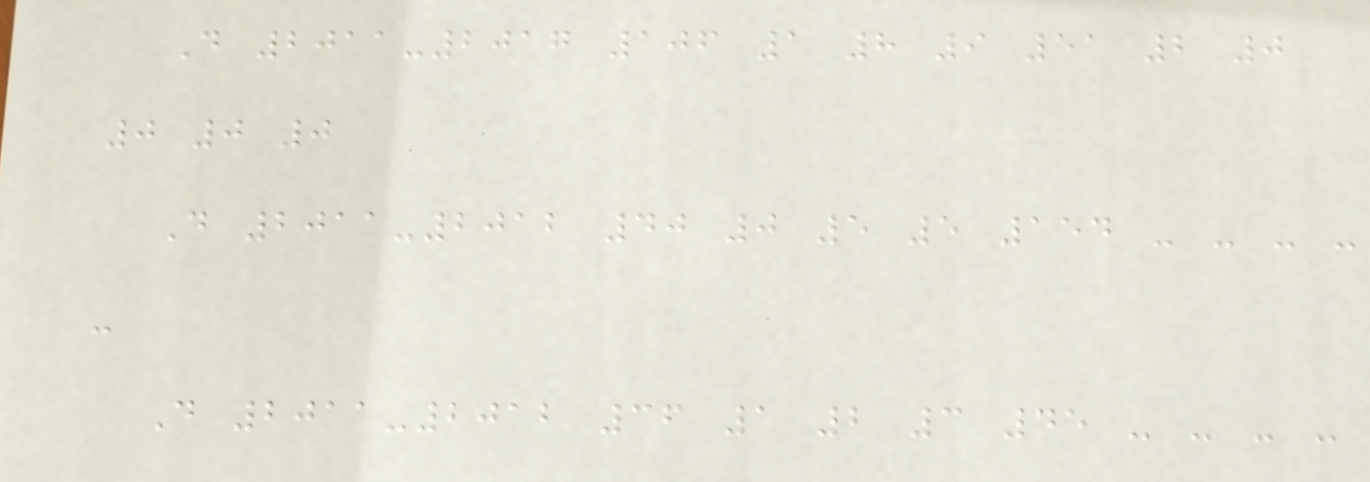D 2011-2017 106 1 8 9 51 2 0
0 0 0
D 2011-2012 40 0 5 5 154 - - - -
-
D 2011-2012 36 1 2 3 45 - - - -
